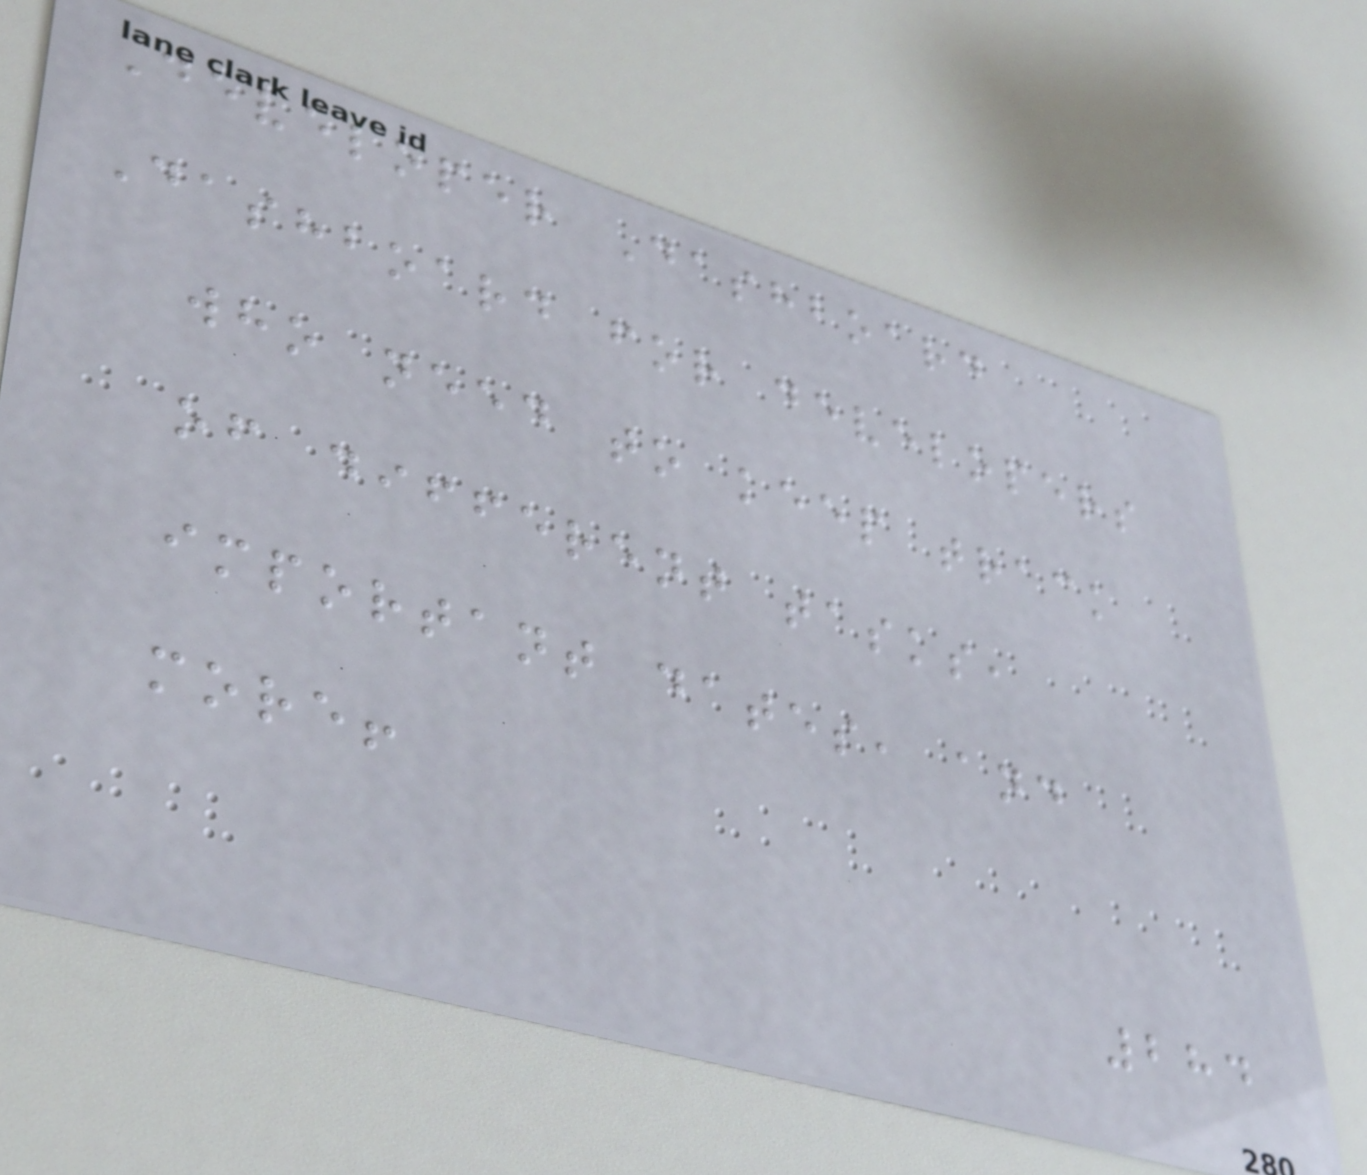Developer Dashboard
Dashboard for developers
who need to keep track
of different tasks,
important dates, and
more!
284
